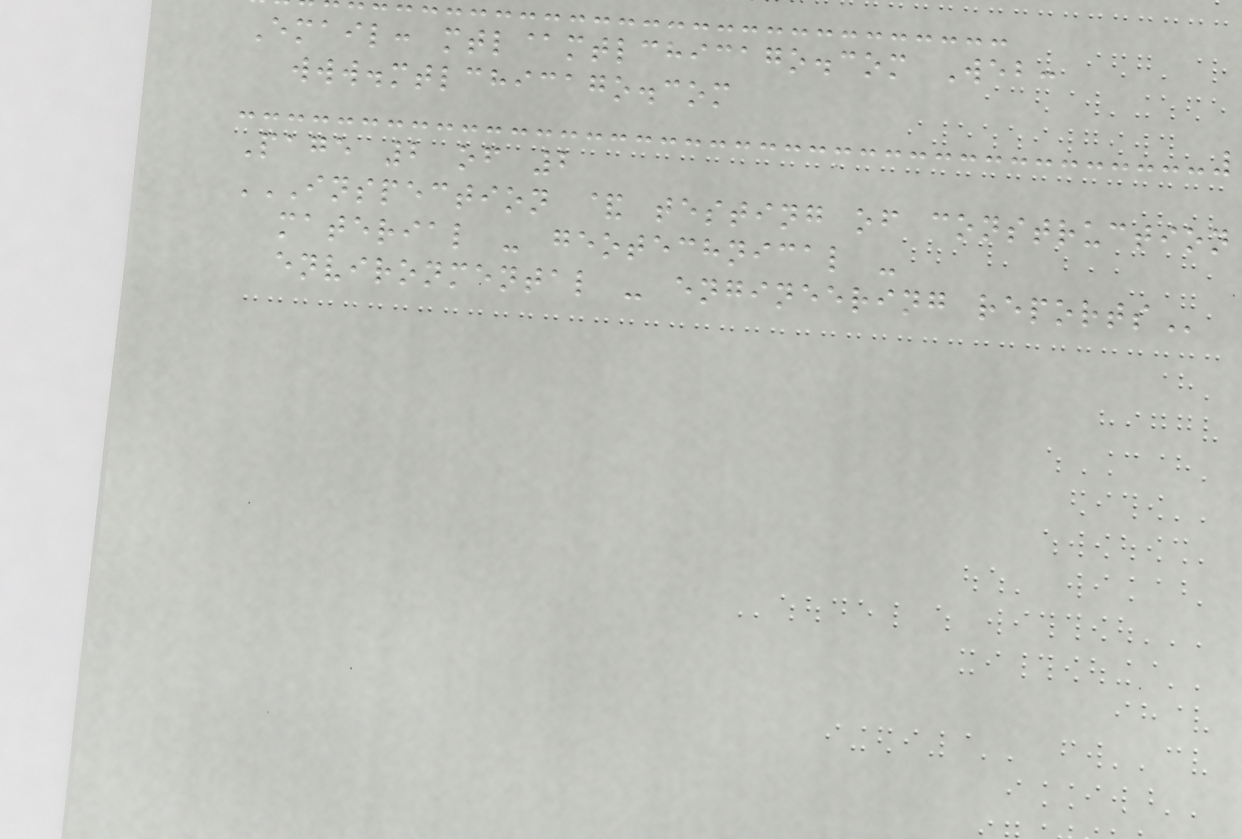Email: mtl@mtlchicago.com Web:
www.mtlchicago.com
Page 2 of 2
INSPECTION & TESTING OF CONSTRUCTION
MATERIAL - GEOTECHNICAL -
ENVIRONMENTAL - ENGINEERING REPORTS
